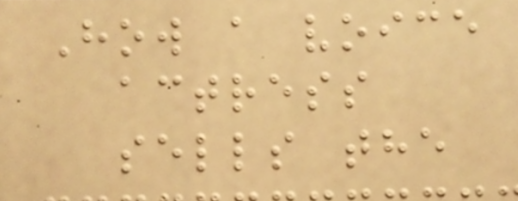How a voice
actress
sells the
